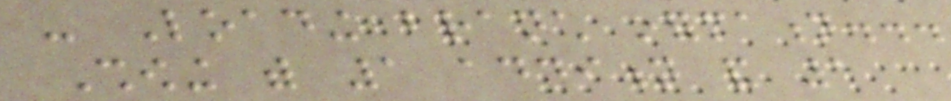- Loading branch information...
Showing with 1 addition and 1
